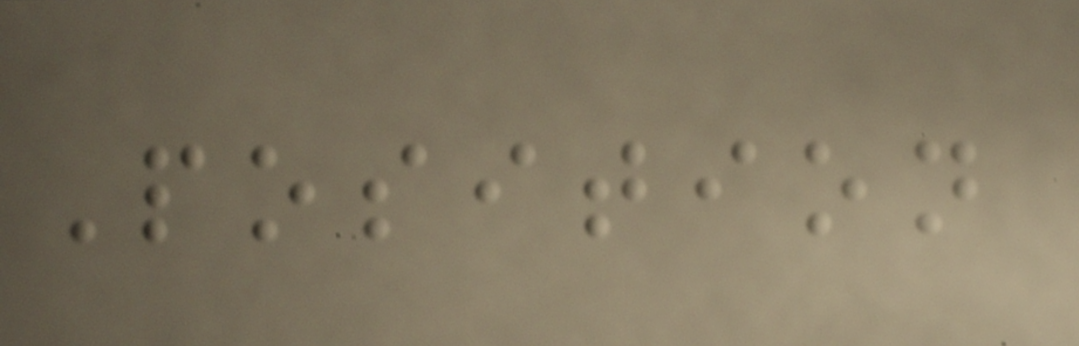Position
